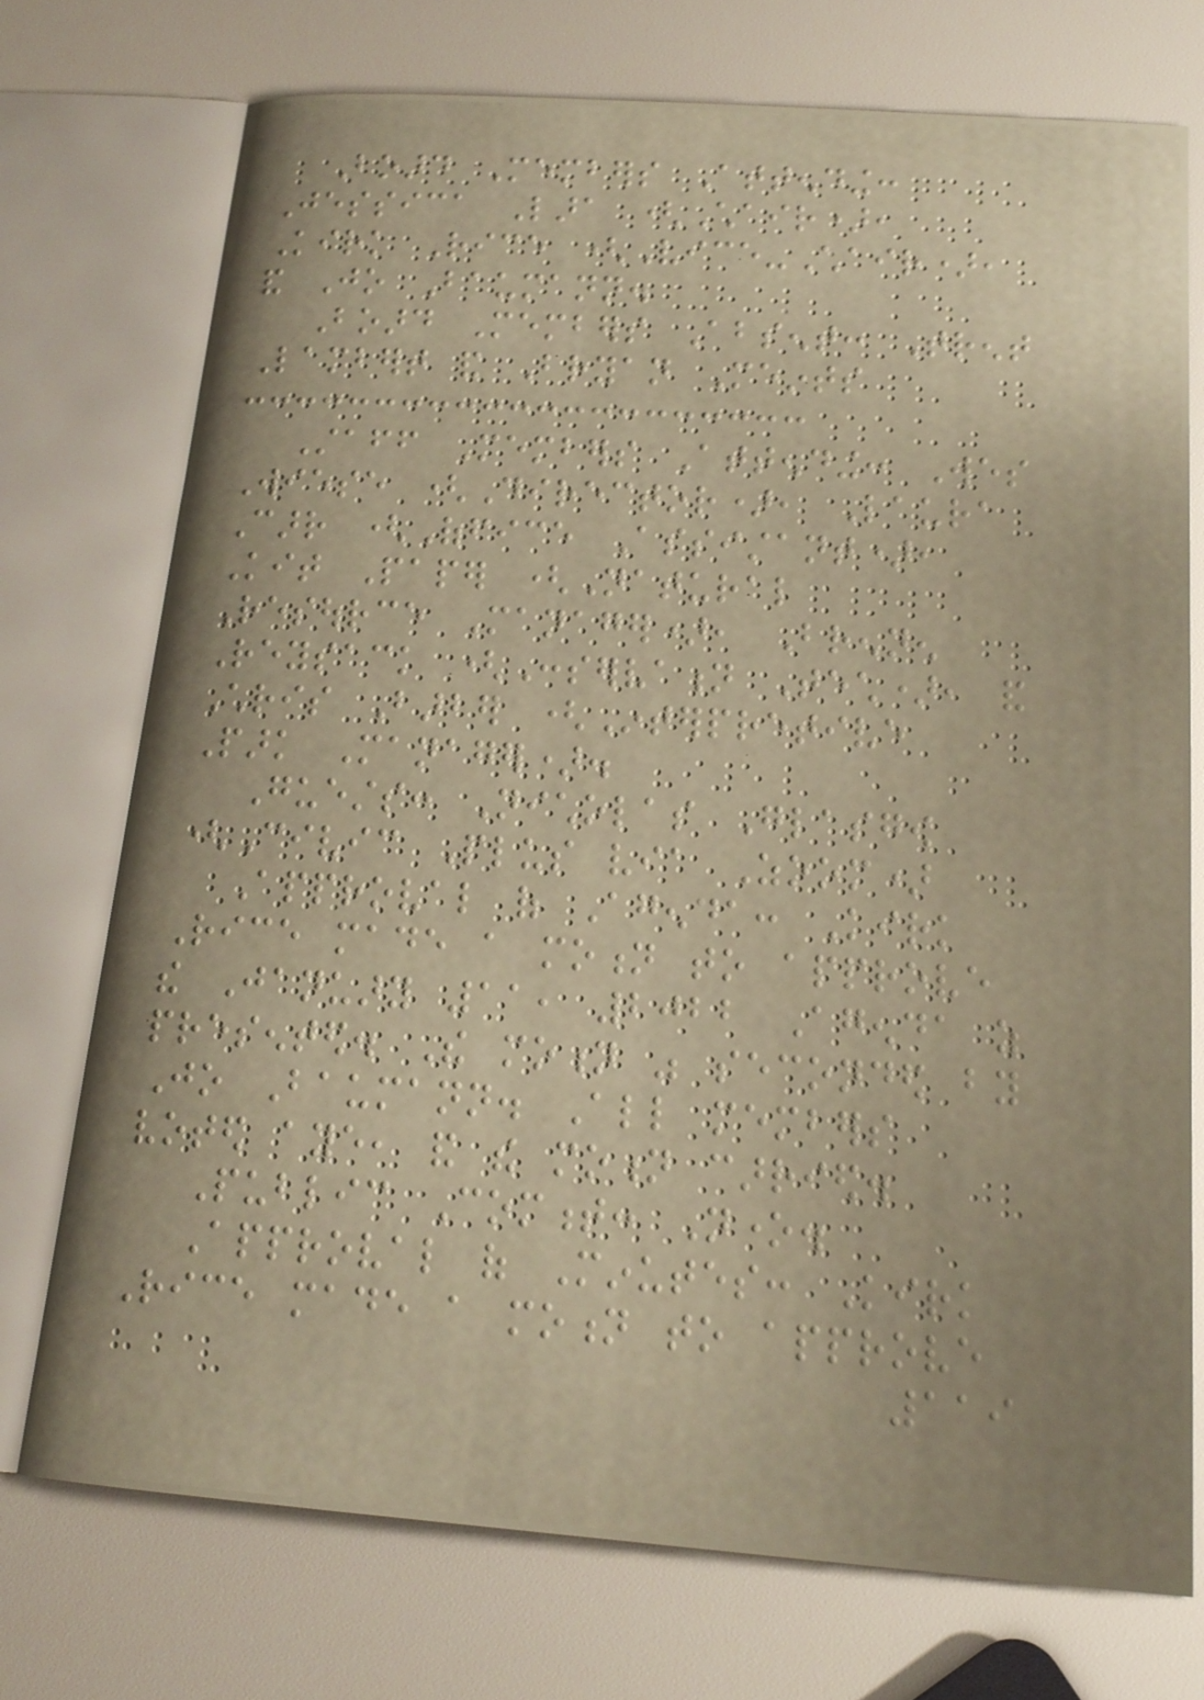Board Members Attending:
Jessica Lara (Chair),
Kirk Rice (Vice-Chair),
and Jo Baumann.
Board Members Absent: Trent
Lambert and Bryan Meints
Staff Members Attending: Wes
Wiese (Director), Laura
Carr (Office Assistant),
Kit Paper (Natural
Resource Manager), Brennen
Reysack (Conservation Tech), and
Chris Barber (Interpretive
Park Manager).
Guests: Nicholas Glasgow
(Civic Plus via Zoom)
Approval of Agenda: Kirk
Rice made a motion to approve
the January 11, 2022 Agenda as
presented. The motion was seconded by
Jo Baumann. All members
voted aye, and the motion carried.
Public Comment: None.
Approval of Minutes: Kirk
Rice made a motion to approve
119
